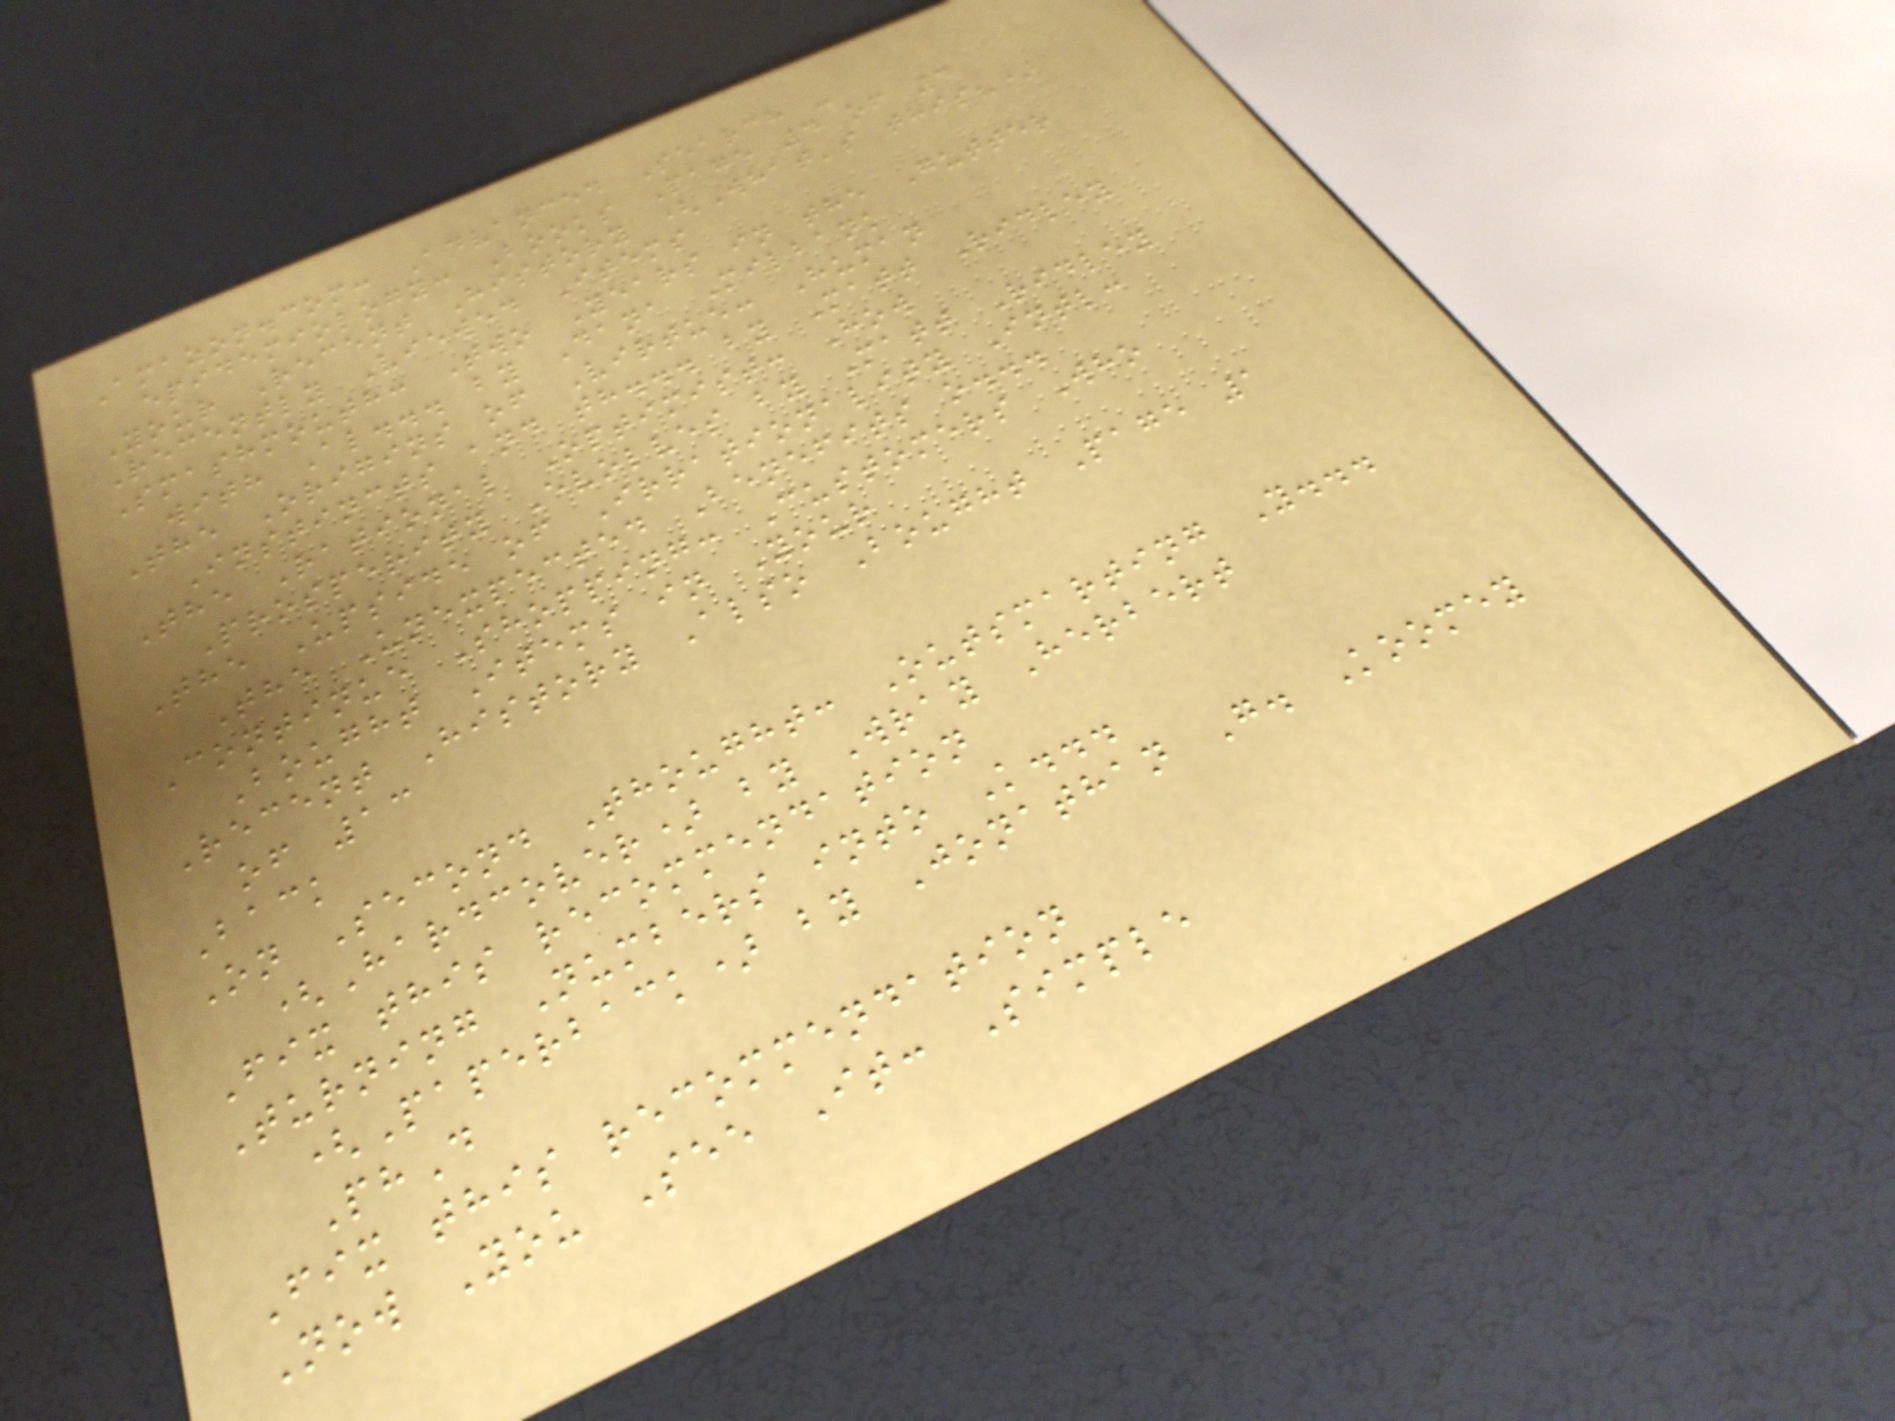Amazon.com: Advanced Search -
epidemiology: Books Page 4 of 4
Your Recent History (What's this?)
Recently Viewed Items
Smashmouth: Two Years in the Gutter
with Al... by Dana Milbank
The Origins of Virtue: Human
Instincts and th... by Matt Ridley
The Rational Optimist: How
Prosperity Evolves by Matt Ridley
The Upside of Irrationality Intl:
The Unexpected Benefits o...
Continue Shopping: Customers Who
Bought Items in Your
Recent History Also Bought Page 1
of 13
Back
On Second Thought: Outsmarting Y...
(Hardcover) by Wray Herbert
Fix this recommendation
Turning Numbers into K...
(Paperback) by Jonathan G. Koomey
PhD
Fix this recommendation
Now You See It: Simple
